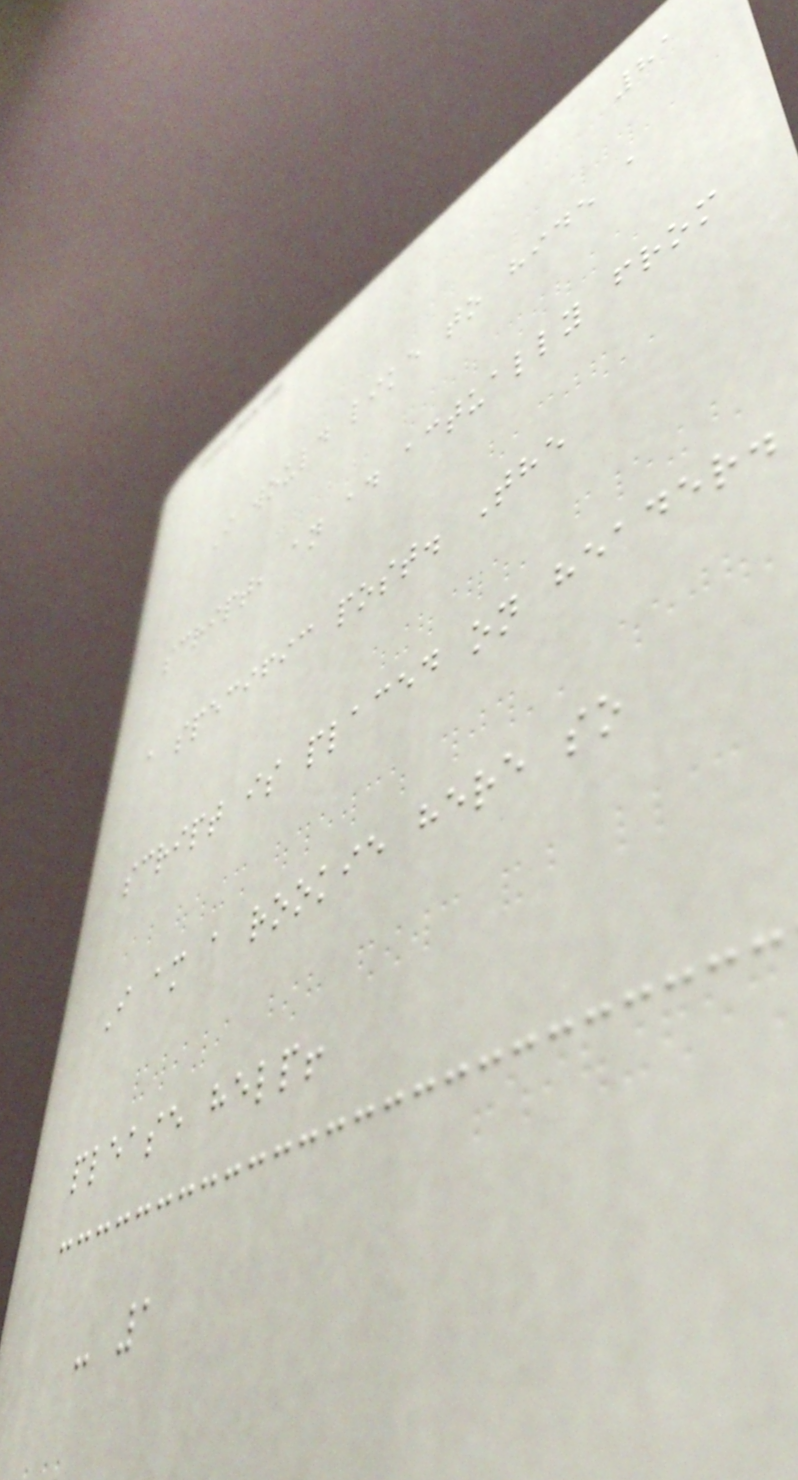81
I would like to hide a
script, an ad actually from
a specific post. The
script is placed on header.
I am a rookie here so
please help!
- 1
